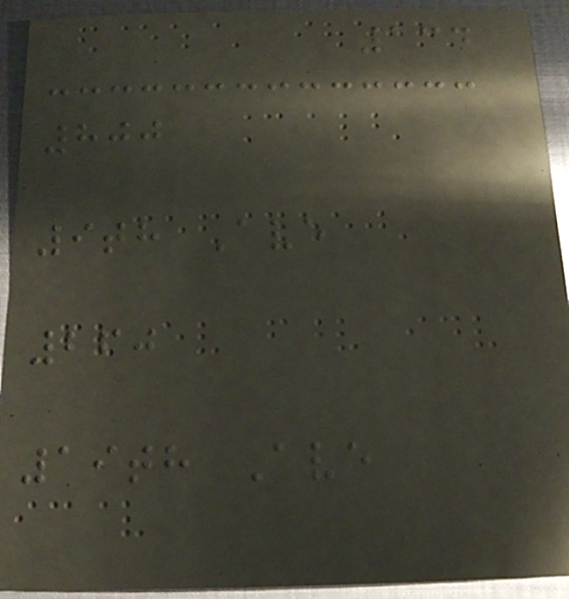134
800
9th Ave
260
19th Ave
